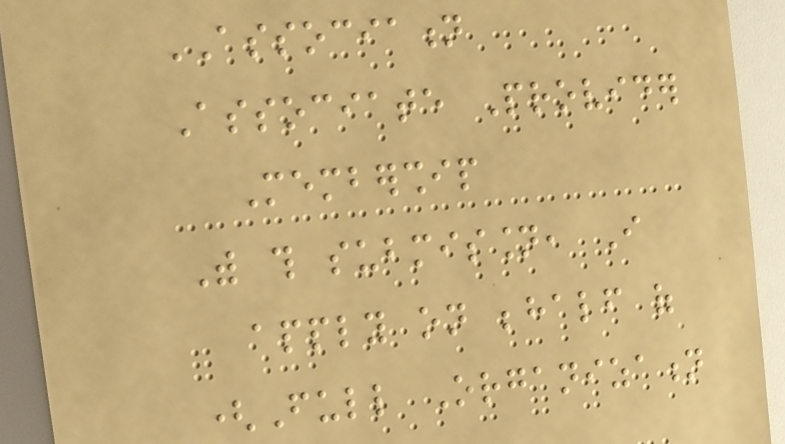ASSOCIATION
Associate Provider
Membership
With this submission, I
apply on behalf of
(Full Organization
